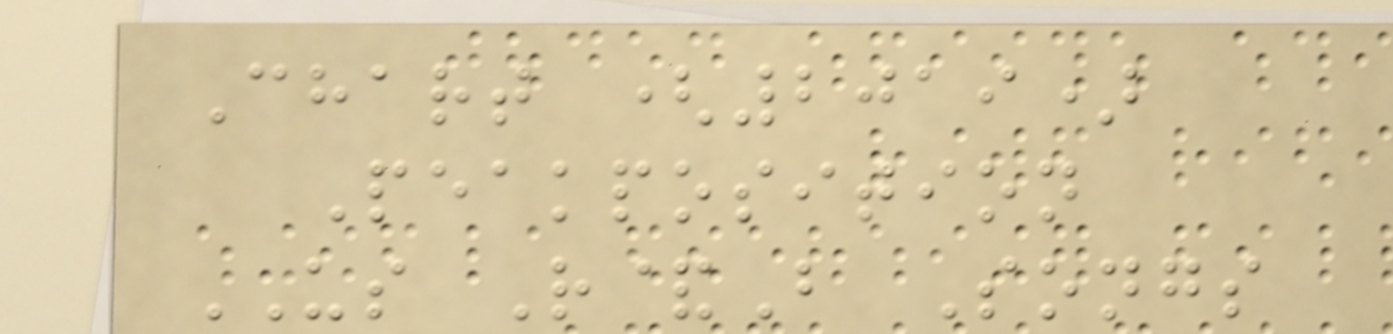Chart (2019)
Peakposition
US R&B Songs
